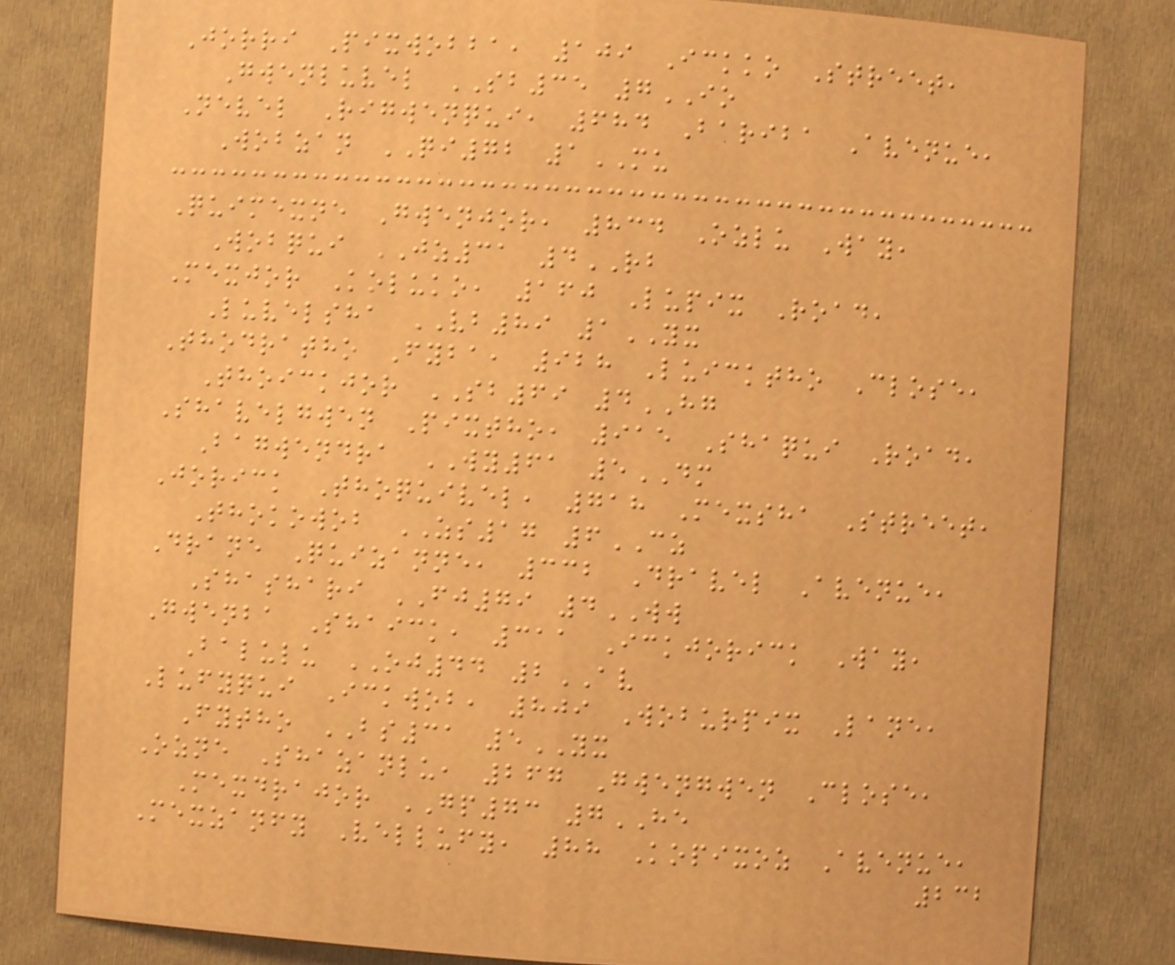Jorri Pixwobba, 109 Ickko Street,
Gwenluvel SB35 7IO
Nevel Rigwenqui, 684 Bariba Avenue,
Wobzan QI72 1MU
Quimexne Gwenjor, 834 Ozlu Way,
Wobqui JZ31 4RB
Mexjor Koluko, 160 Lupix Road,
Luvelsha VB89 1YX
Thodratho Fyba, 928 Luicktho Close,
Thoickjor SB69 4HG
Shavelgwen Pixtho, 915 Shaqui Road,
Bagwendra WY61 5DM
Jorick Thoquivel, 718 Mexsha Street,
Thokowob ZS17 6CZ
Drane Quizanne, 332 Dravel Avenue,
Shashari FJ79 4WW
Gwenba Shaick, 311 Ickjorick Way,
Balulu OJ44 2AV
Lufyqui Ickwob, 809 Woburpix Lane,
Fytho BS31 5YX
Ozne Shazanlu, 267 Gwengwen Close,
Mexdrajor GP73 7HE
Mexzanfy Vellufy, 88 Kopixoz Avenue,
232
